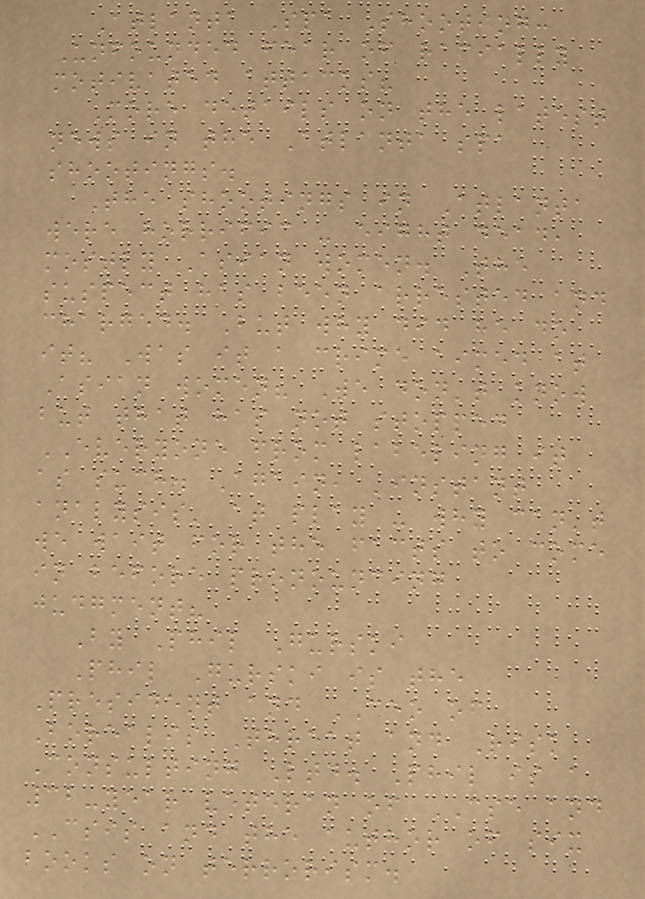Atlanta Spa Shooting:
Unfounded fear of racially
motivated attacks?
More details on the latest
news in the Atlanta spa
shootings.
The shootings in Atlanta
were horrific - eight dead,
mostly Asian women. The
suspect has been arrested and
charged. But why did he do
it? Was it a crime aimed at
Asian women? We don't know
but that has not stopped
EVERYONE from labeling it
as such. Again, 'instant
analysis' at play - why can't
we wait for the facts to come
in before pronouncing
judgment?
By Phil Gurski
Phil Gurski is the
President and CEO of
Borealis Threat and Risk
Consulting Ltd. Phil is a
32-year veteran of CSE and
CSIS and the author of six
books on terrorism.
